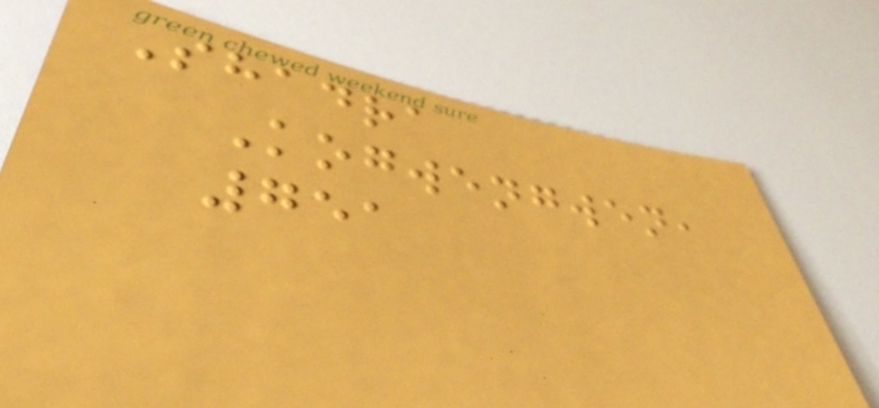Shadra
Kogwengwen,
751
